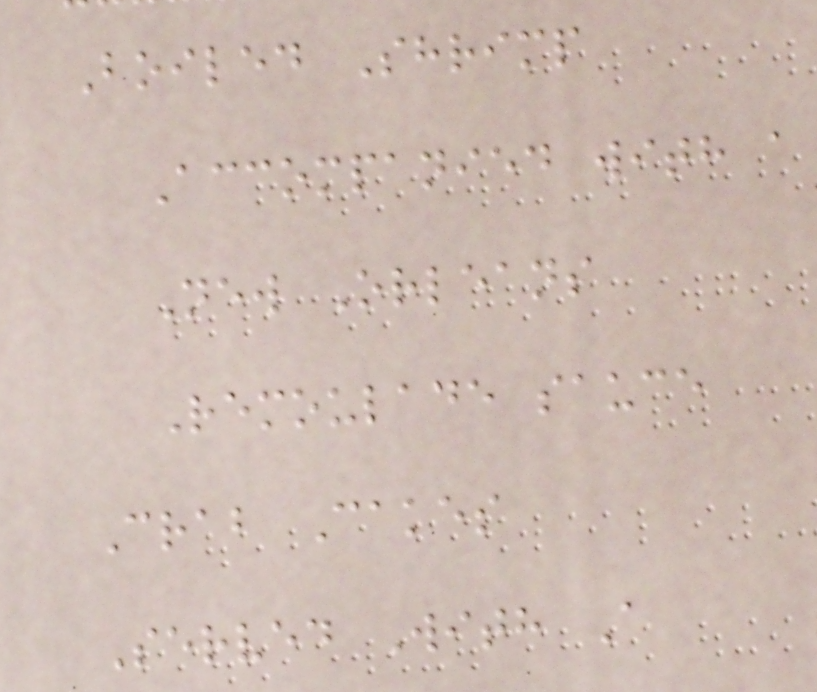Boiled Shrimp
Accompanied with a
New Orleans
Remoulade sauce
Crab Cakes
Served With A
